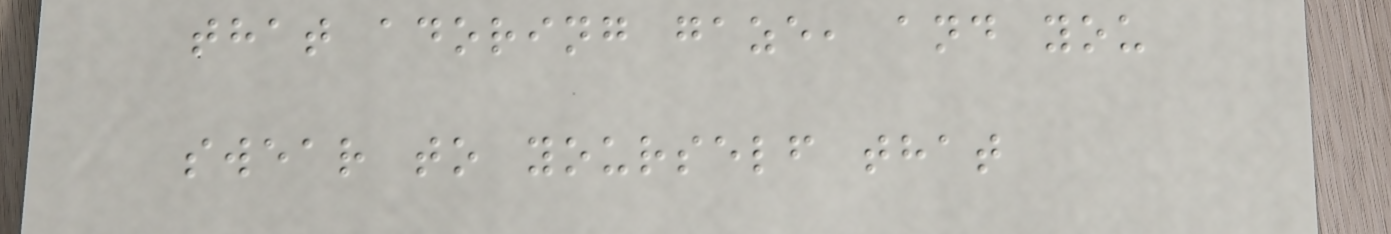that adoring gaze, and you
swear to yourself that
